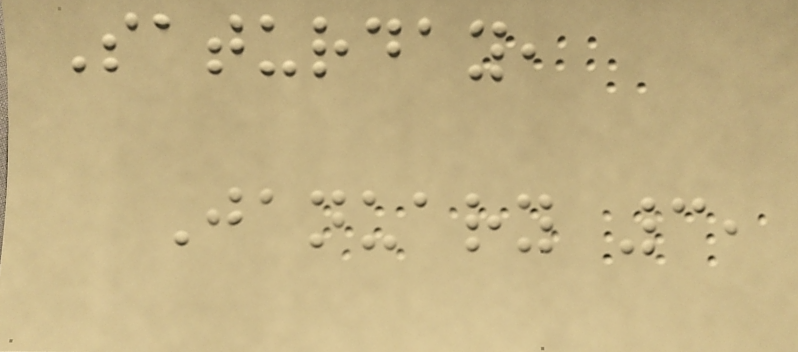Saturday,
January 3,
